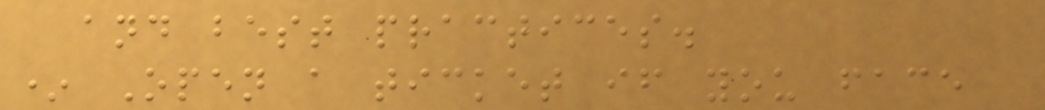and best practices.
* Open a ticket if you face
